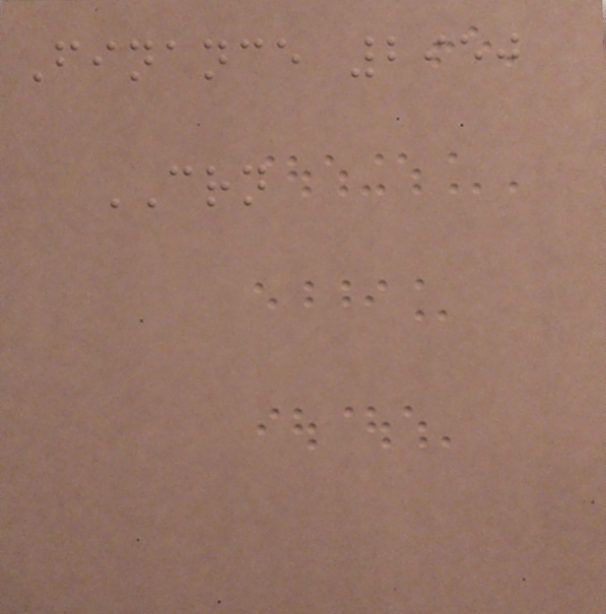Finance 2950
CRN
